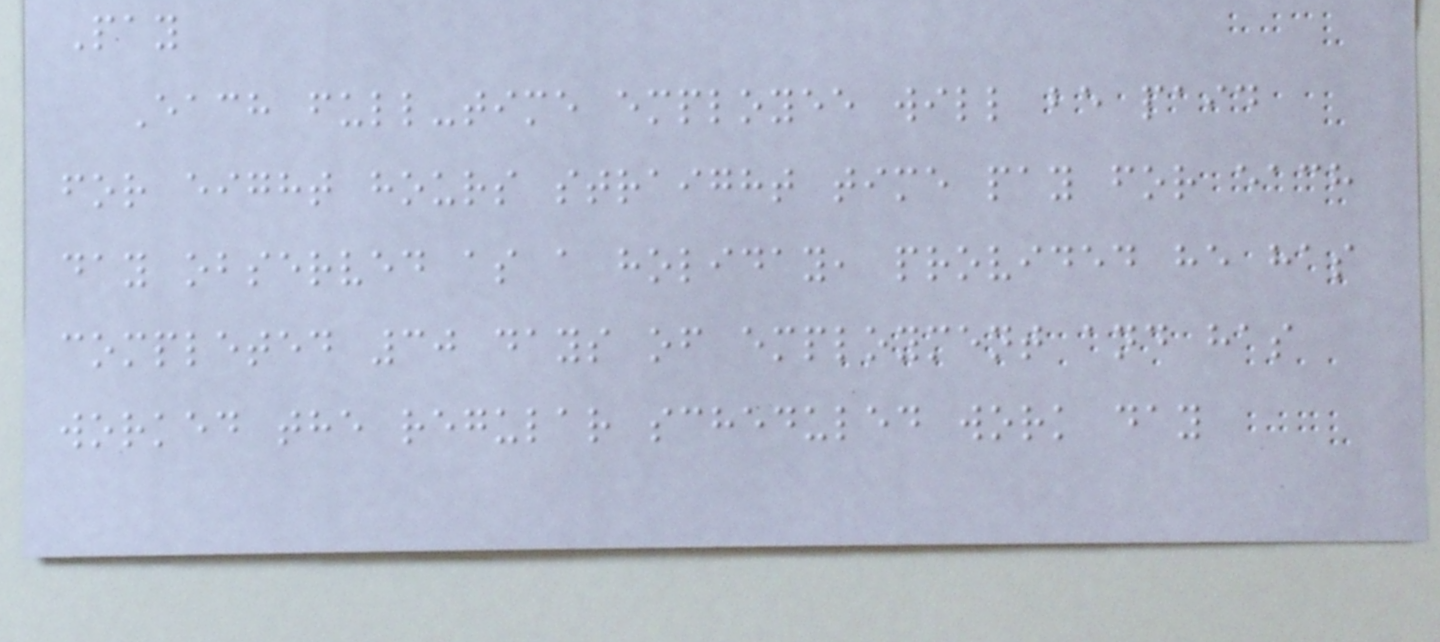Pay
Each full-time employee will be paid
for eight hours straight time pay for each
day observed as a holiday, provided he has
completed 30 days of employment and has
worked the regular scheduled work day
